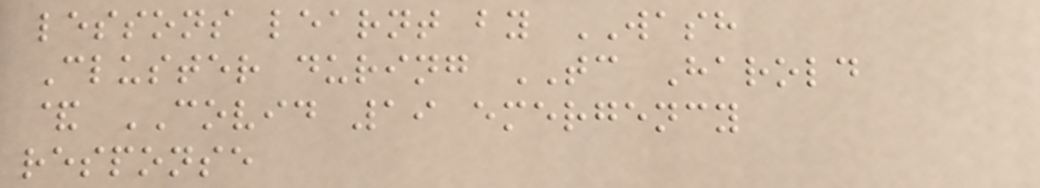lessons learnt by WASH
Cluster during TC Harold
& COVID 19 emergency
response
